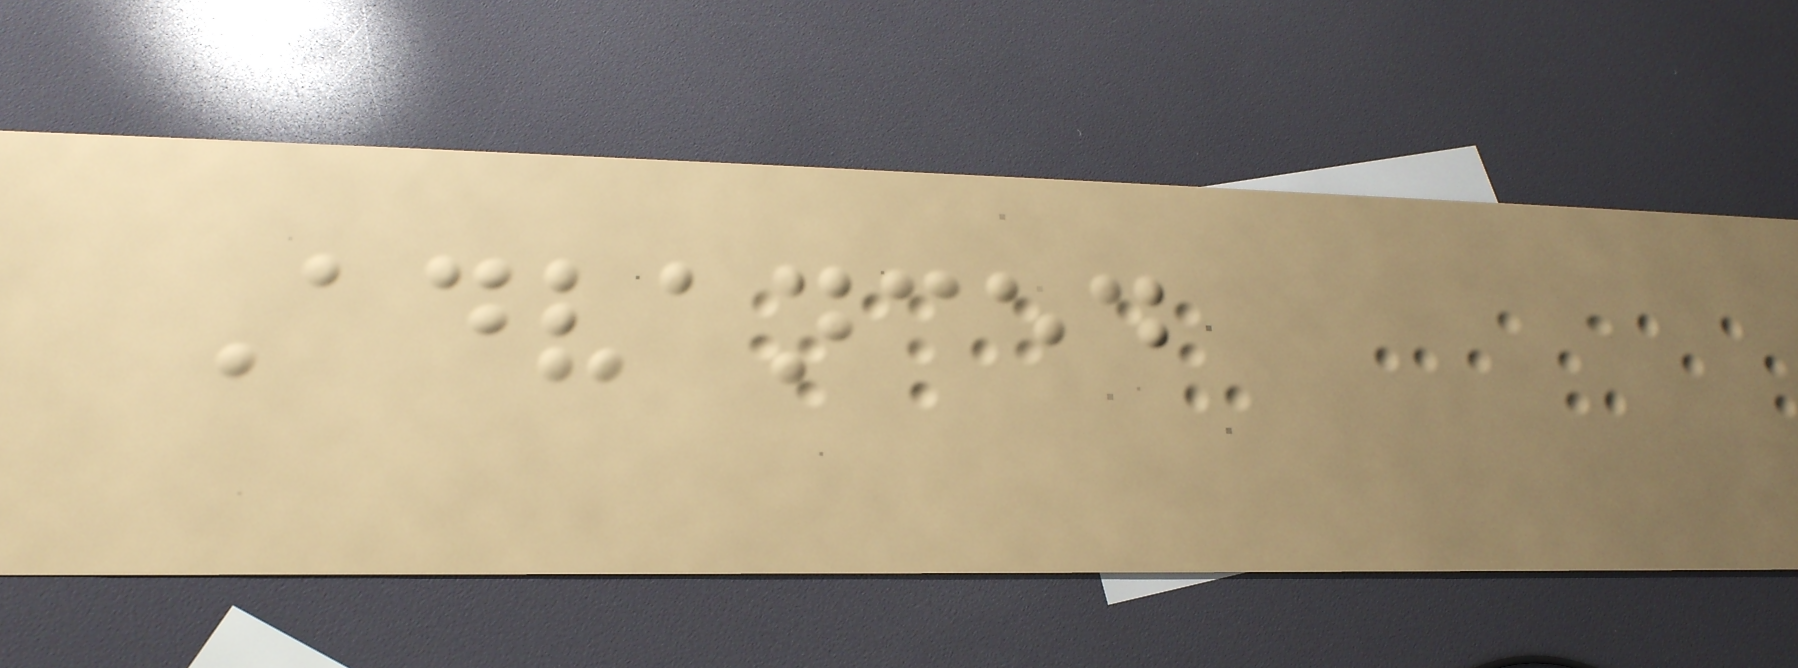Advanced
